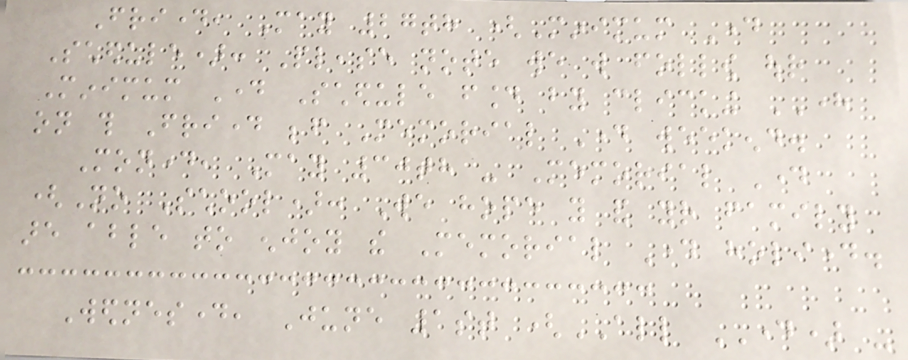Friday, May 27th (Minimum Day
Schedule): Please note we will follow our
Minimum Day Schedule found by clicking HERE
on this Friday before Memorial Day weekend.
Monday, May 30th - Memorial Day
(No School): We hope you and your family
are able to enjoy the Memorial Day holiday.
Wednesday, June 1st (ALL DAY) -
